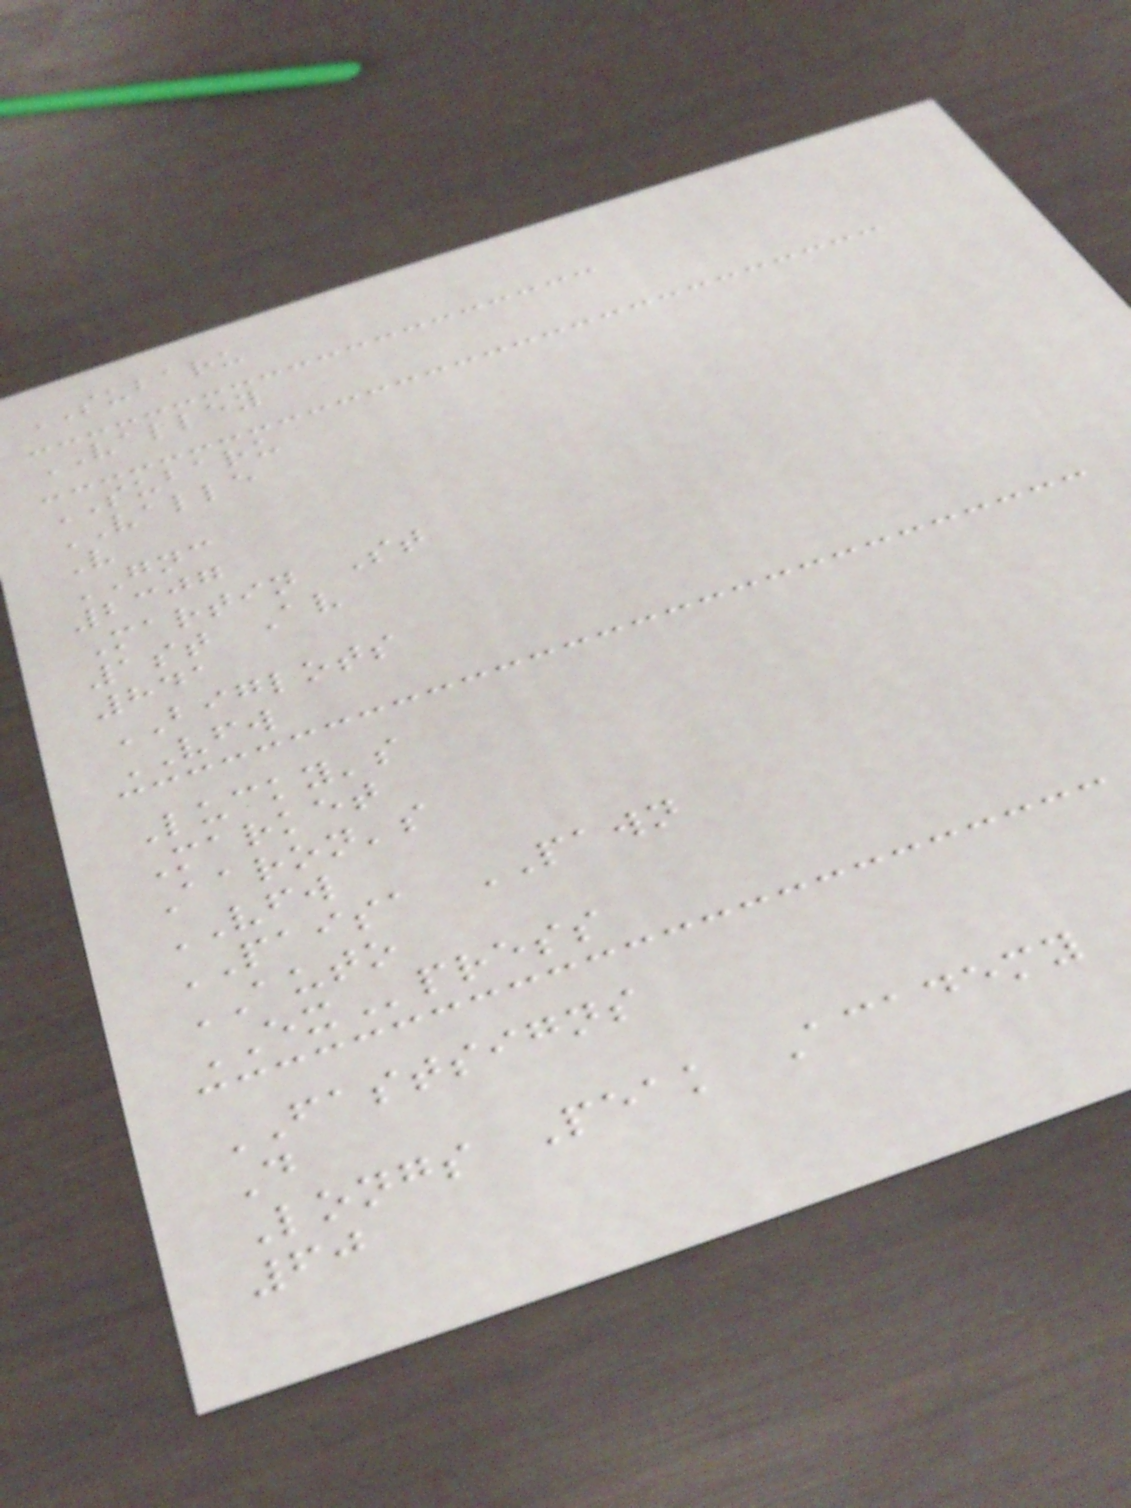SUBARU
VALLEY
SUBARU
VALLE
V
GNC
2307
Martin St
1st Av
841
BIGLOTS
VFW
Lucky's
Market
Aaron's
VFW
PAISA PAWN
AUTO
EXpress
FASTSIGNS
D
Longs Peak Academy
60
